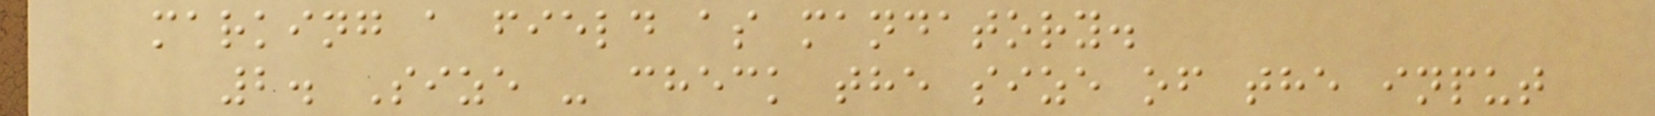marking a field as mandatory.
2. Size - check the size of the input
